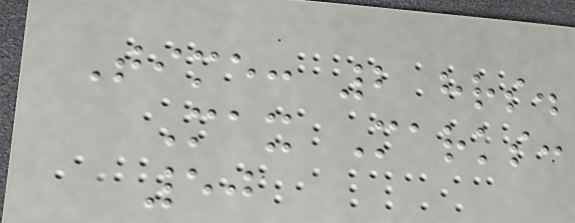Time: 2 hrs.
Max Marks:
50
